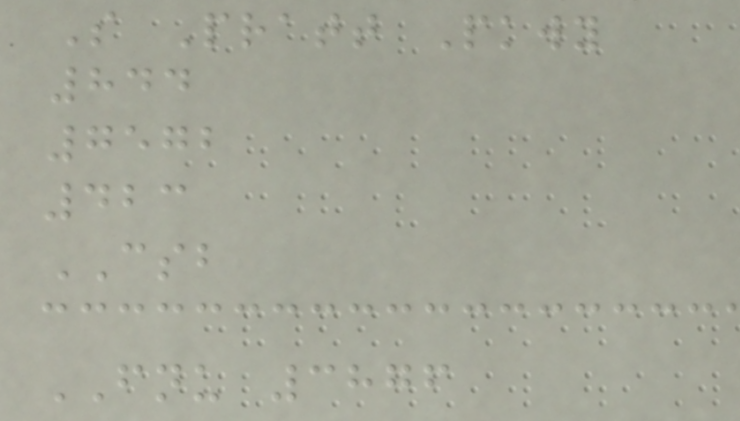S Pratt Pkwy
844
7572
423
CSB
FNU 3876
